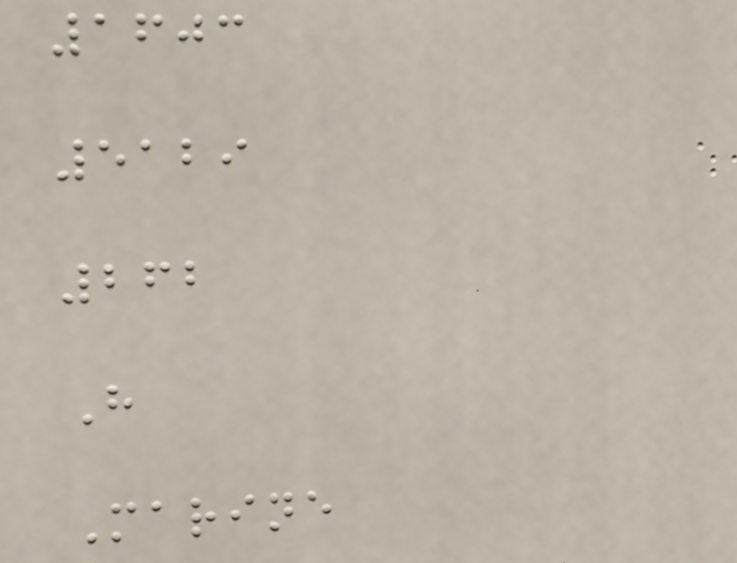1603
5129
262
H
Marine
